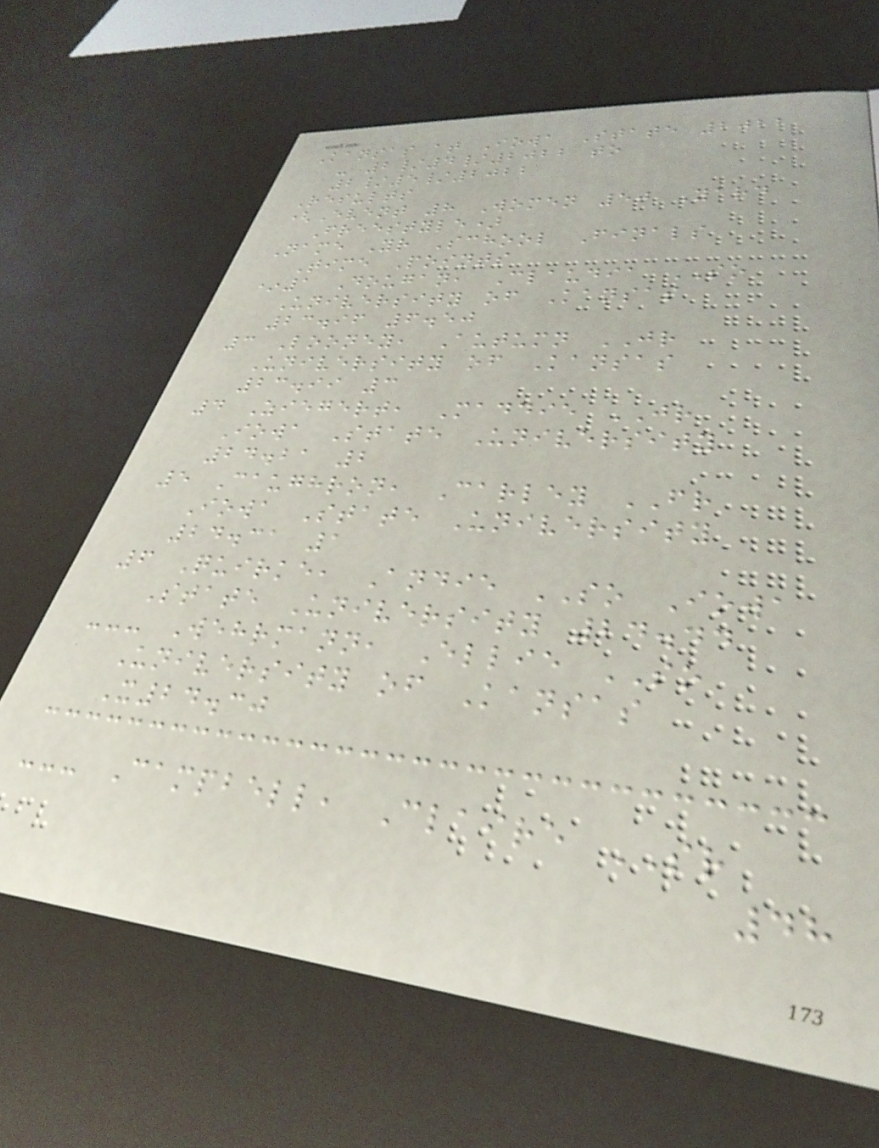Kansas at Iowa State 2022
- 2/4/2022 to
2/5/2022
Results
(Event 8 Women 50 Yard
Freestyle)
Name Yr School Finals
Time Points
*1 Dougan, Claudia SO
University of Kansas
23.96 6.50
3 Looney, Autumn JR
University of Kansas
23.99 3
4 Ziegert, Maddie JR
Iowa State University
24.21 2
5 Caughron, Carley FR
Iowa State University
24.31 1
6 Quirke, Andie SO Iowa
State University 24.44
--- Wehrmann, Ellie SO
University of Kansas
X24.30
--- Campbell, Claire SR
48
